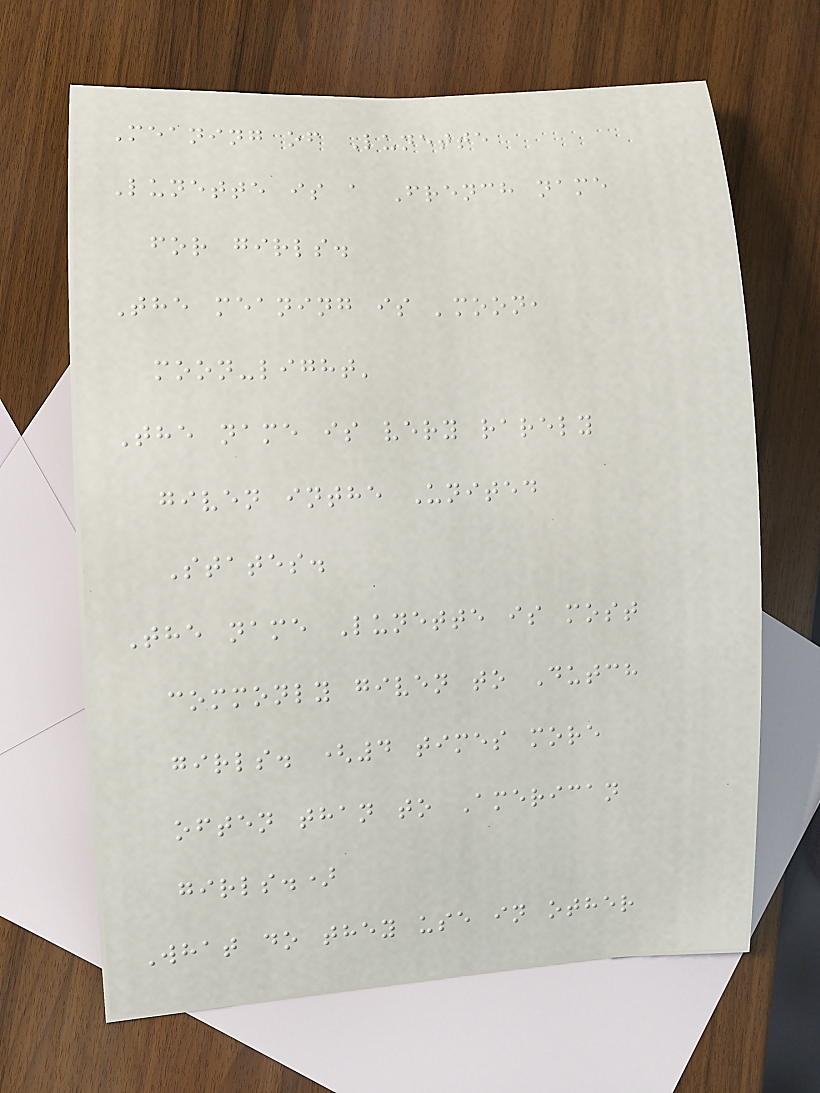Meaning of Lunette
Lunette is a French name
for girls.
The meaning is 'moon,
moon-light'
The name is very rarely
given inthe United
States.
The name Lunette is most
commonly given to Dutch
girls. (4 times more
often than to American
girls.)
What do they use in other
